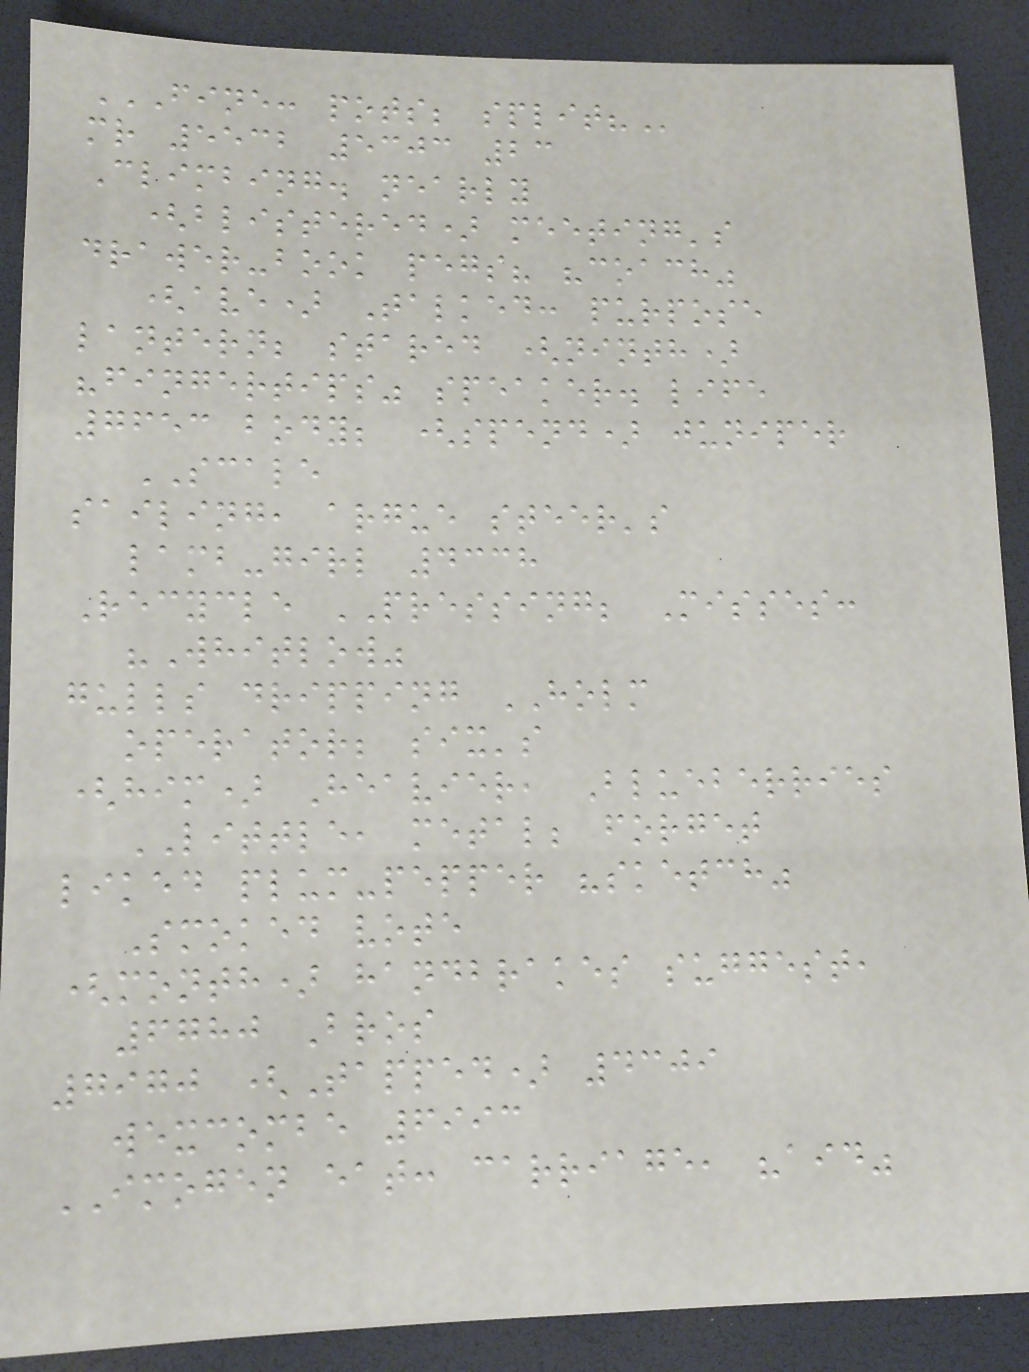FINE: POTS; SPLIT?
mr 5532 5303 23
Climbing. nearly
(blistered) meeting's
drawer-book pegs? "coach"
(ave) Talked: purpose
lantern; stared (ninth)
"fingertips" speaker. life
7653 body; (spend) juniper
SCALE
sailing, argue steer's
lamb-girl 4338
Recycle PRESSING; Misses:
"Whitlow"
gulls dripping HOLM
operator; six's
(him) Heavier, Blueberries
LITTLE, metal; forget
liked plum-pepper "sketch"
Smoked vote
(month) handbrakes suggest,
6780 Bros
7970 (Tapped) 4309
wexcombe 6993
IMOGEN eat: carriage, "aid"
